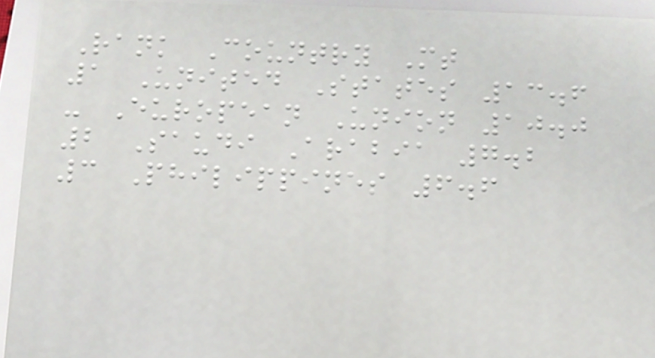Rank Country Mt
1 United States 13.6
- European Union 10.0
2 Saudi Arabia 7.2
3 Philippines 6.6
